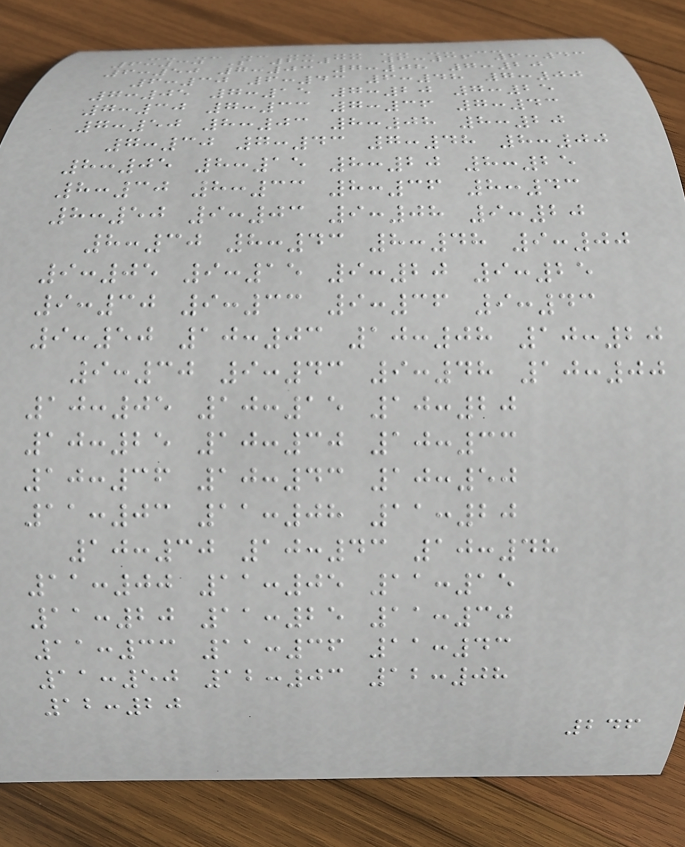-- -- -- -- -- -- -- --
6:30 S 6:33 6:36 6:43
6:50 7:03 7:08 7:20
6:30 6:43 6:48 7:00
7:05 7:15 7:20 7:25
7:30 7:33 7:36 7:43
7:50 8:03 8:08 8:20
7:30 7:43 7:48 8:00
8:05 8:15 8:20 8:25
8:30 8:33 8:36 8:43
8:50 9:03 9:08 9:20
8:30 8:43 8:48 9:00
9:05 9:15 9:20 9:25
9:30 9:33 9:36 9:43
9:50 10:03 10:08 10:20
9:30 9:43 9:48 10:00
10:05 10:15 10:20
10:25 10:30 10:33
10:36 10:43 10:50
11:03 11:08 11:20
10:30 10:43 10:48
11:00 11:05 11:15
11:20 11:25 11:30
11:33 11:36 11:43
11:50 12:03 12:08
12:20
246
